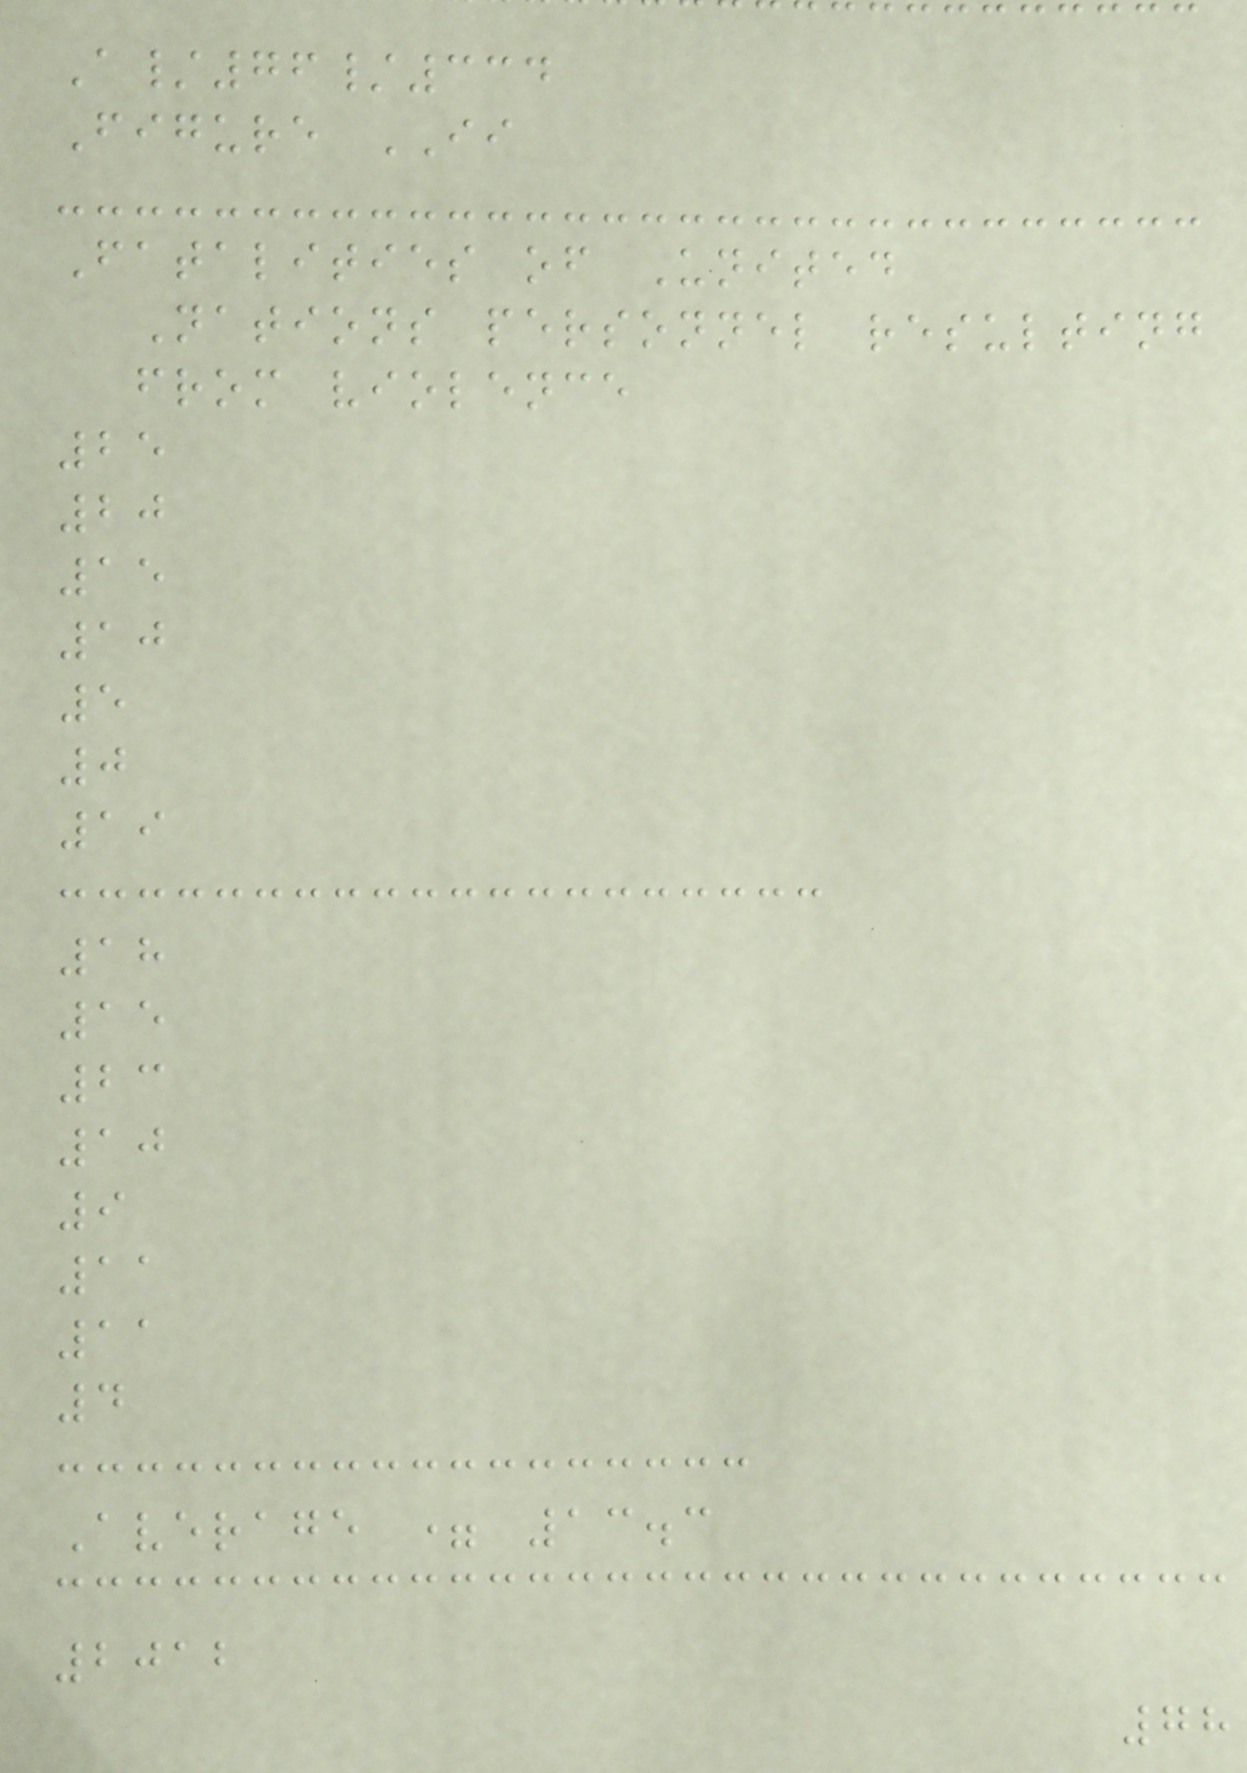A/76/334
Figure II
Fatalities of United
Nations personnel resulting
from violence
25
20
15
10
5
0
19
18
15
23
10
9
11
11
4
Average = 13.3
2012
78
